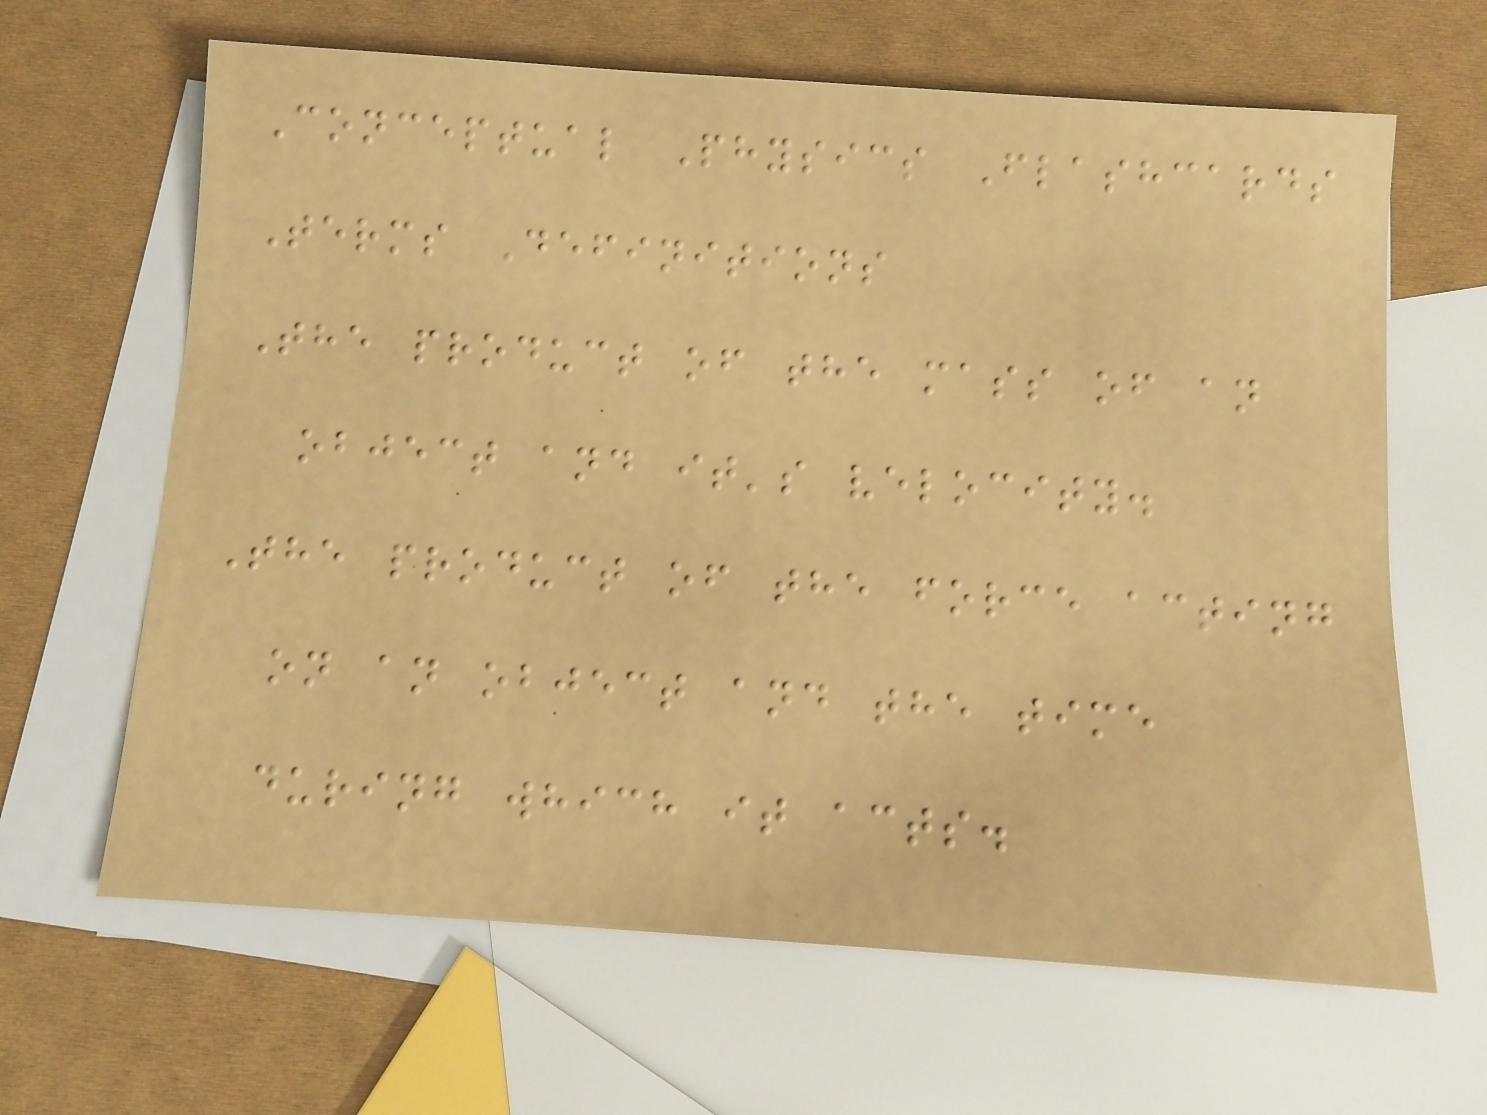Conceptual Physics Flashcards
Terms Definitions
The product of the mass of an
object and it's velocity.
The product of the force acting
on an object and the time
during which it acts.
